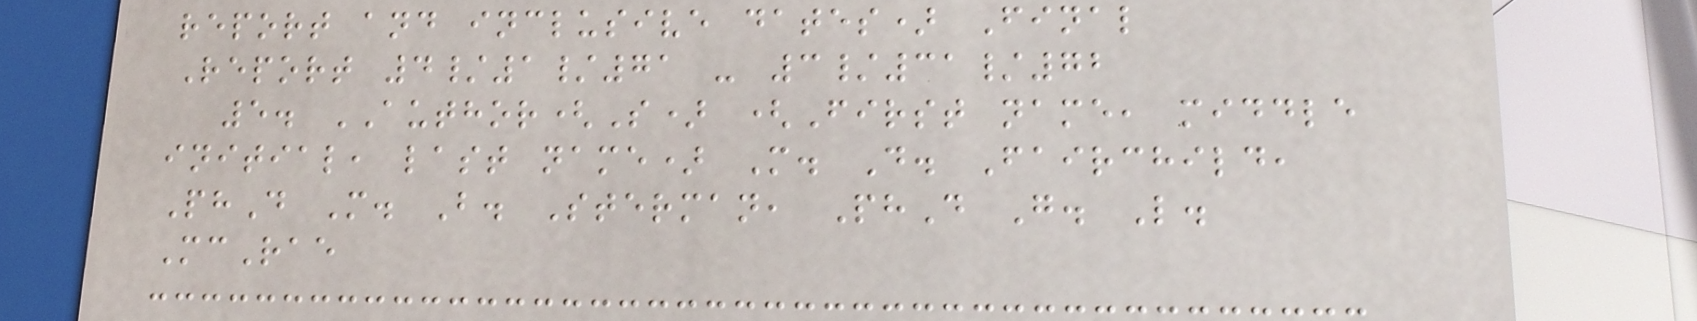report and inclusive dates) Final
Report 4/1/71 - 3/31/72
5. AUTHOR(S) (First name, middle
initial, last name) M. D. Fairchild,
PhD M. B. Sterman, PhD G. L.
McRae
